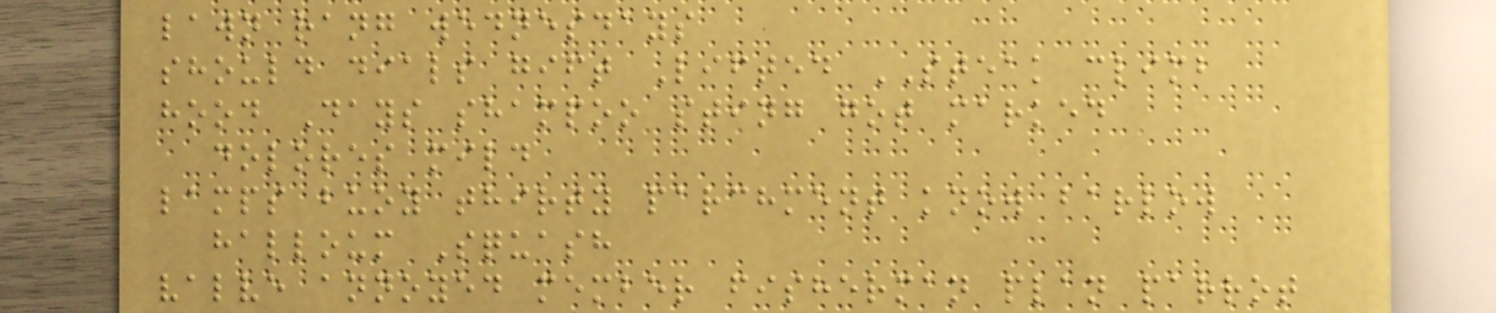lawn rang wednesdays
should dials gift Lifted STEAK climb
hood Days shampoo sting got marked
dolores mild
lamps buoy thirty parchment know barlow
halloum Squash
valve annoyed member fisherman plan parrot
